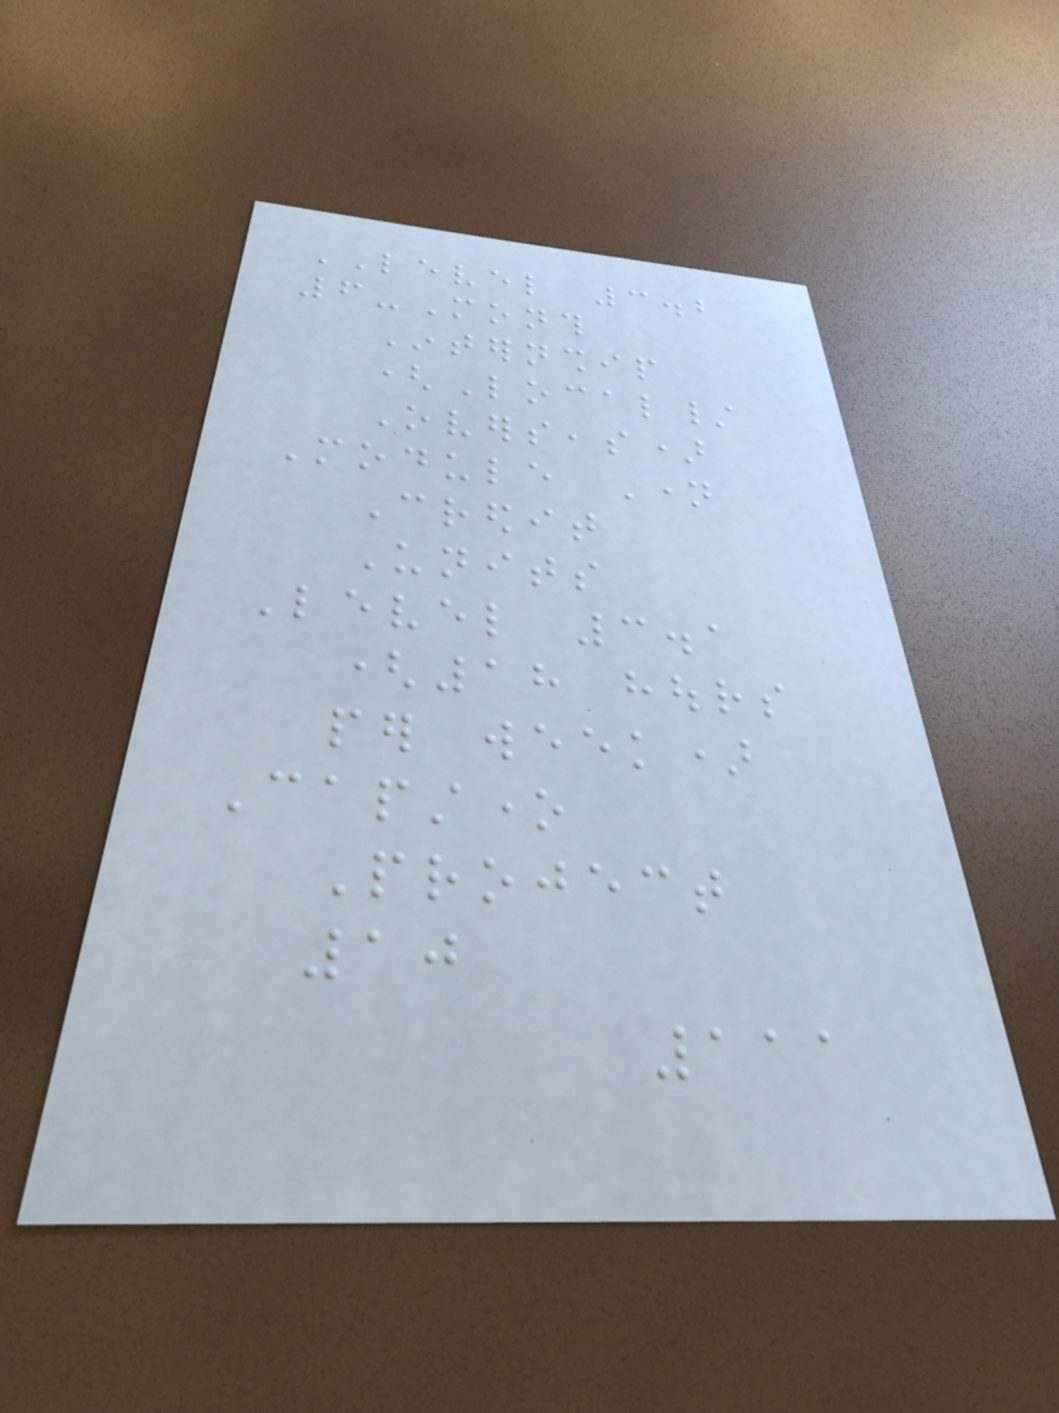LEVEL 3.2
6-Month
Internship
(Local/
Overseas)
Module Name
Credit
Units
Level 3.1
(18 hours
per week)
Capstone
Project
10
111
